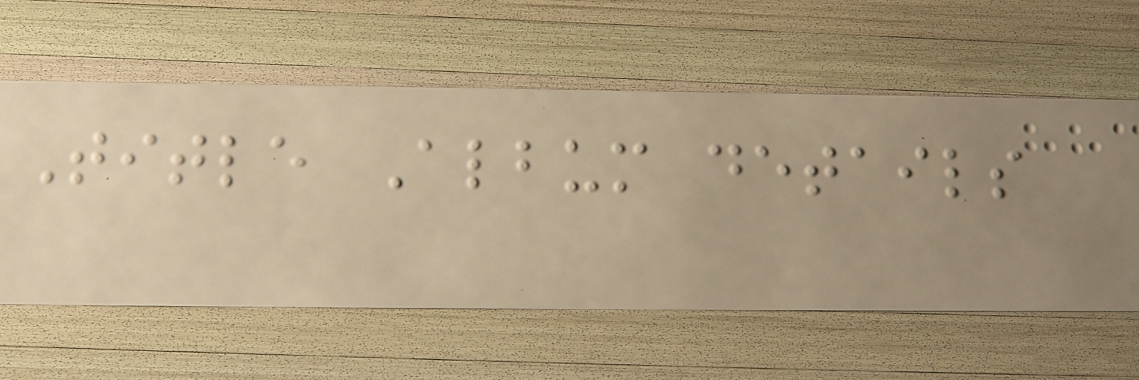Title Album details
